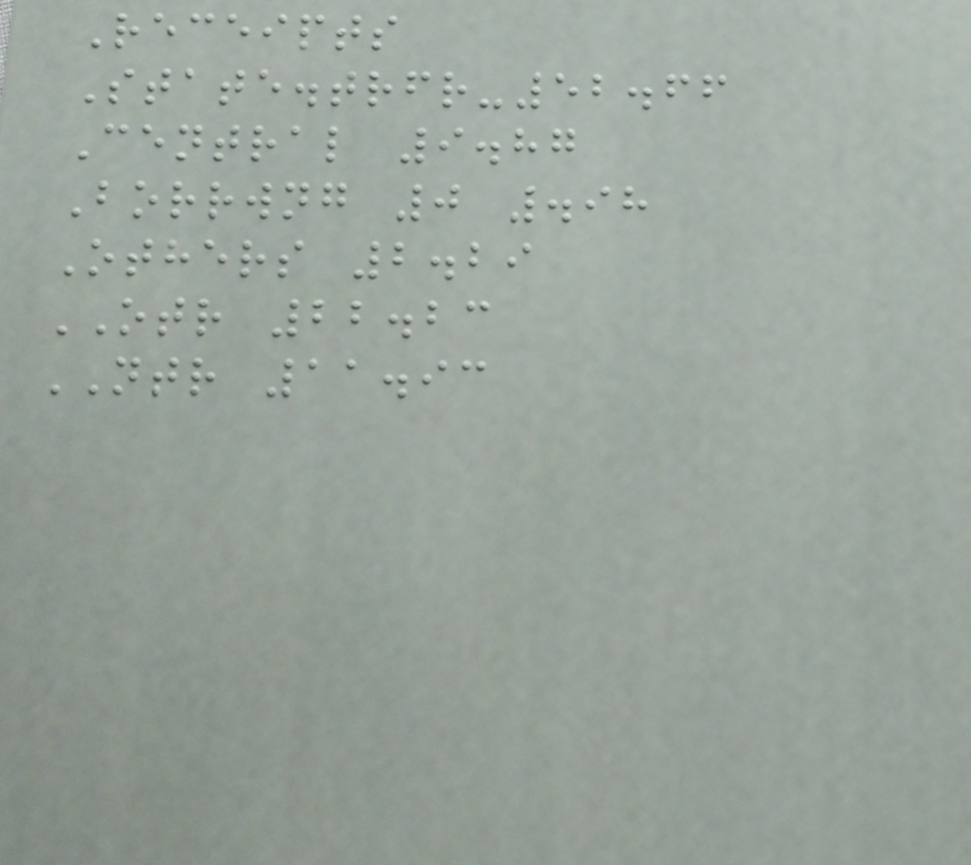Receipts
State.trfr-52.66
Central 9.87
Borrwng 0 .98
Others 2.29
OTR 22.23
NTR 11.93
